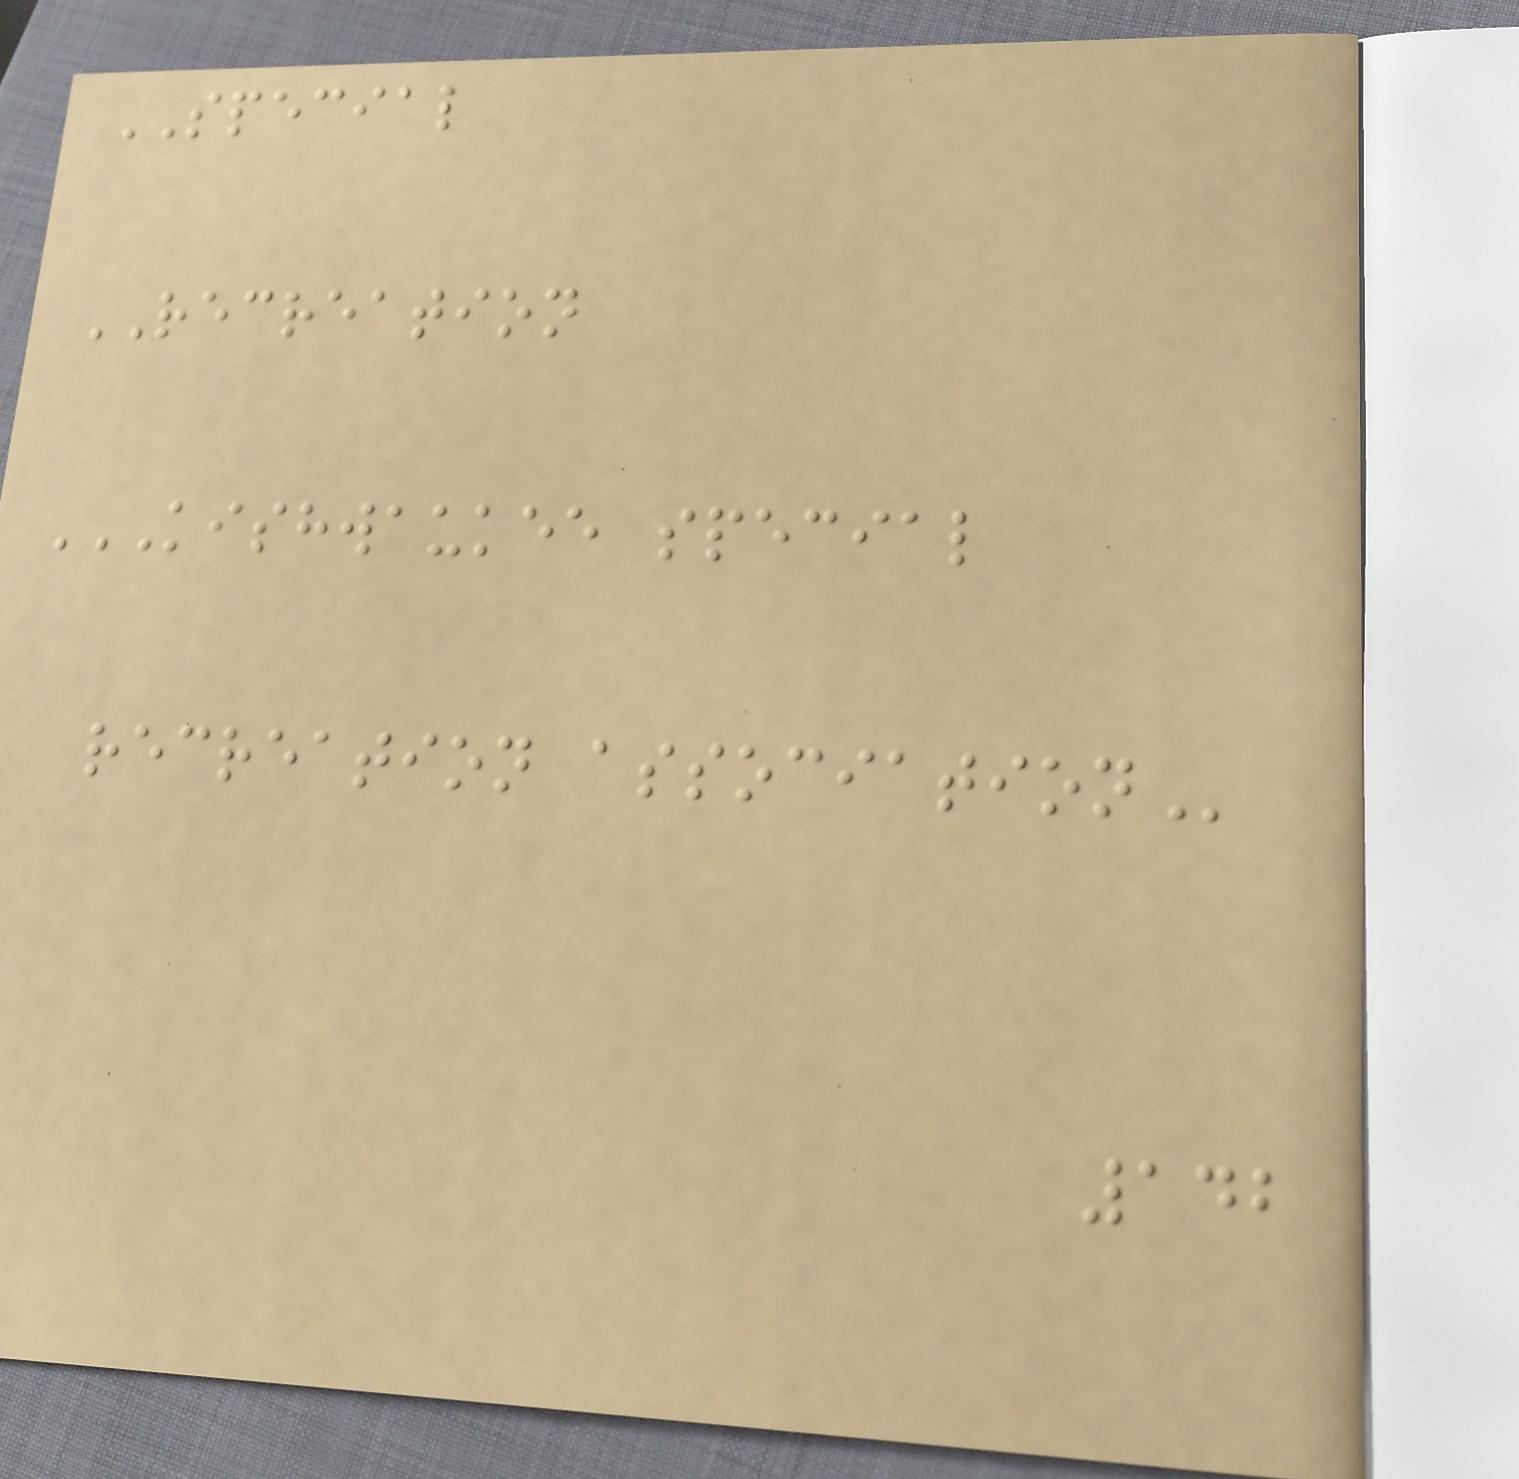SPECIAL
RECREATION
KISHWAUKEE SPECIAL
RECREATION ASSOCIATION
142
